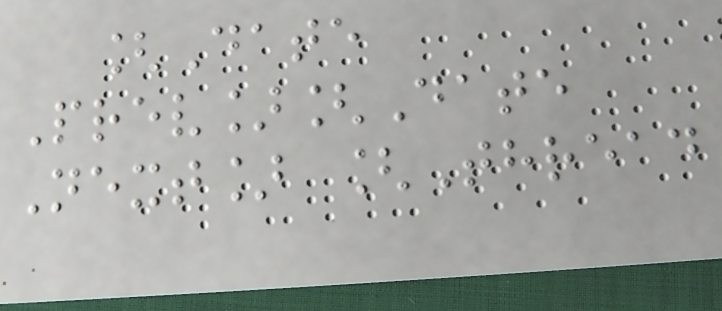[Date
Prev][Date
Next] [Thread
